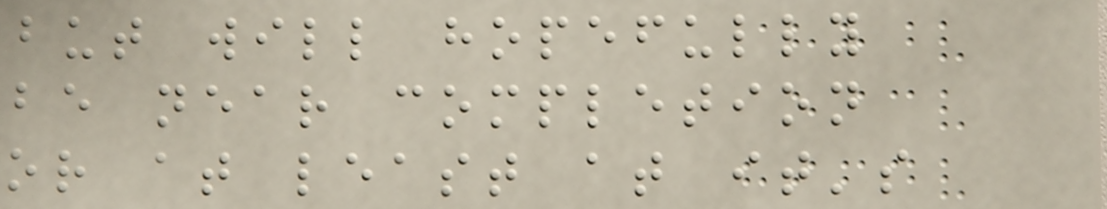but will hopefully
be near completion
or at least at it's
